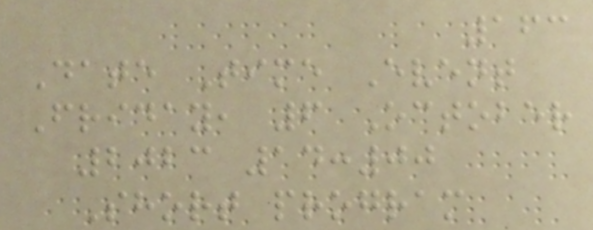163
Date Time Event
Friday, 6 October
2023 14:00
Short program
